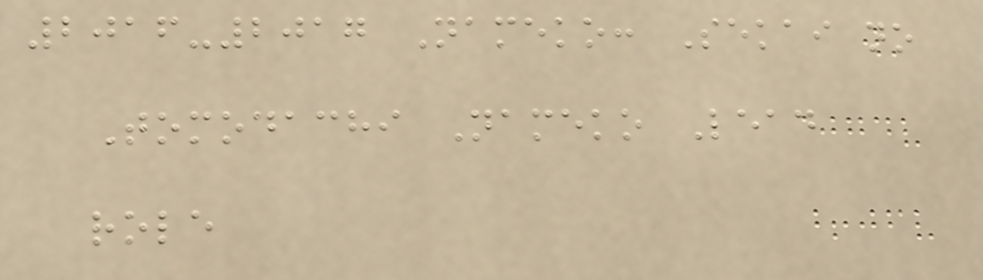2016-2017 Nameko: Sekai no
Tomodachi Nameko Lead
role
